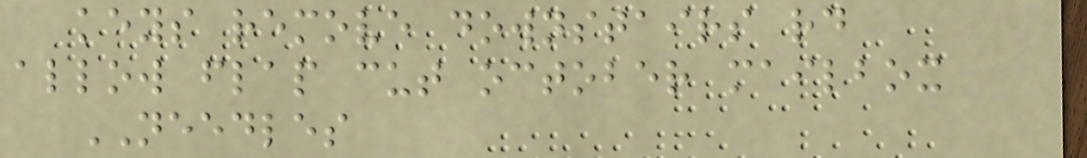keys remove downstairs rd
allow flap cut october mailbox
NEEDLES
